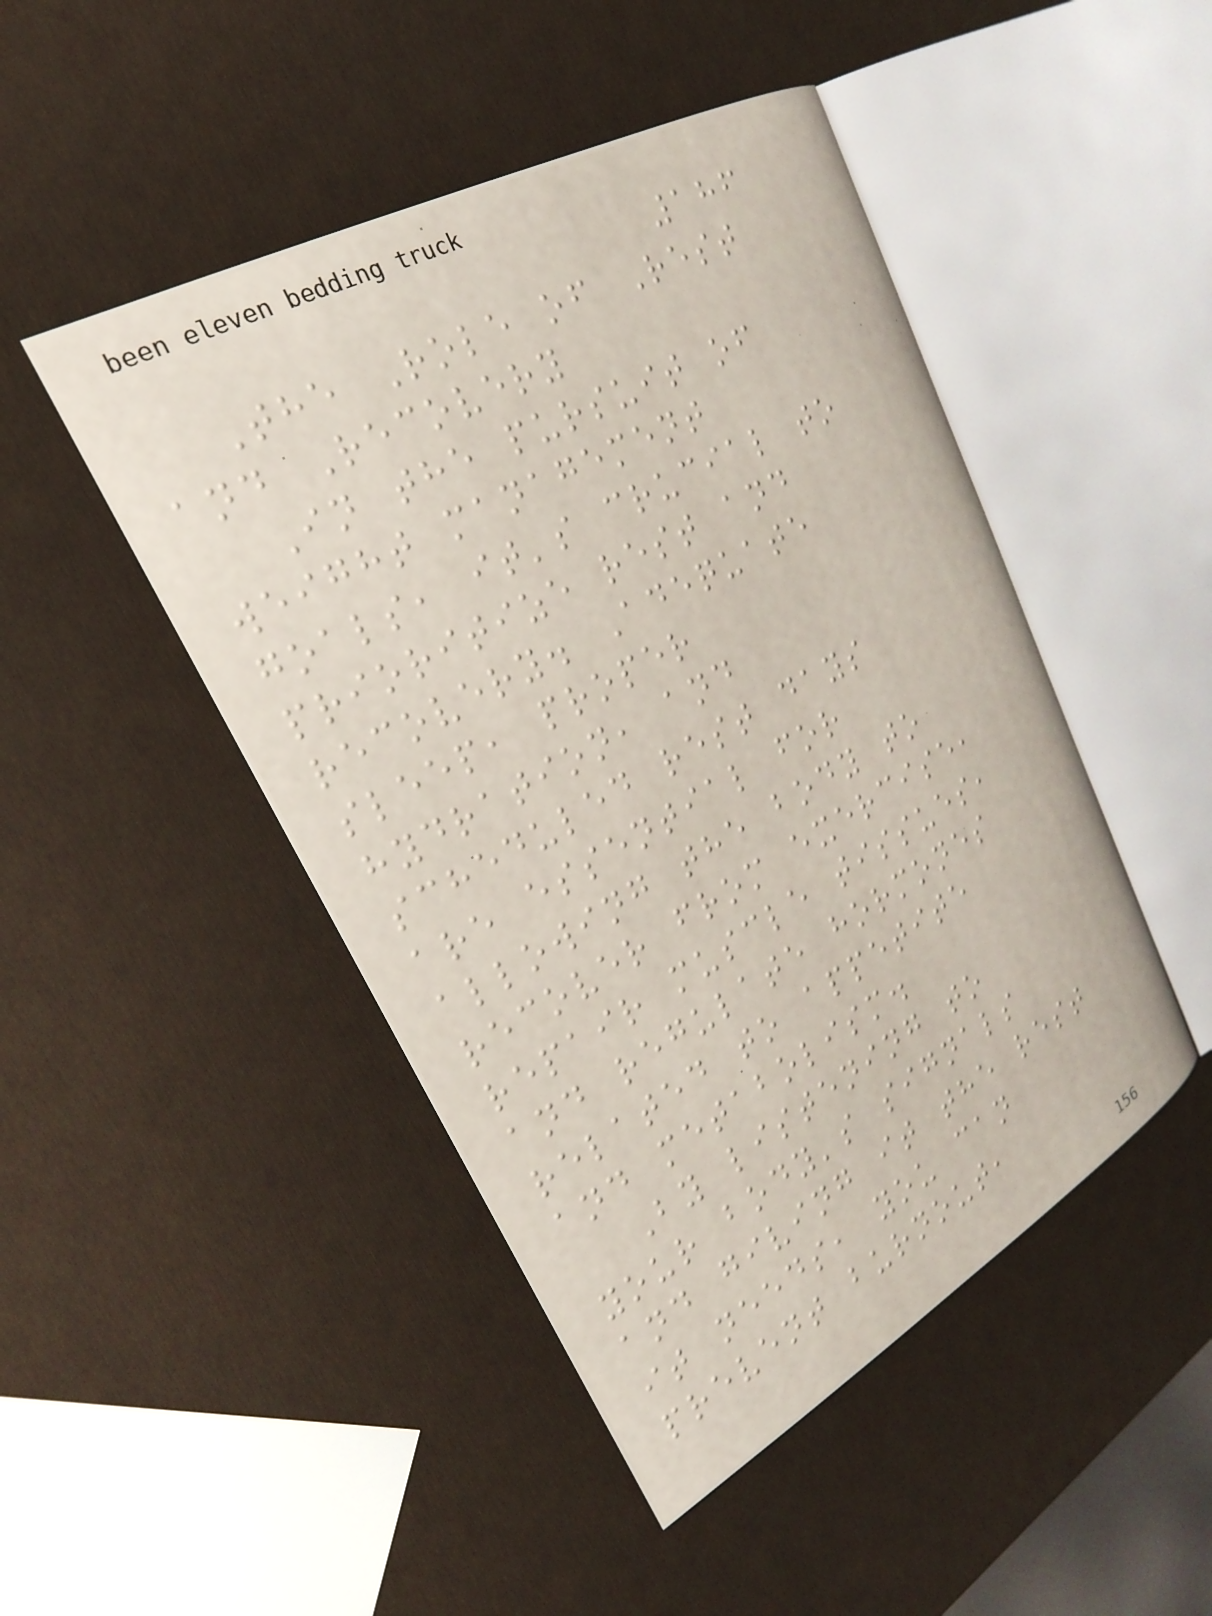186
The Role of Rest
and Recovery
In the pursuit of
weight management
goals, it's crucial to
prioritize rest and
recovery. Adequate
sleep, proper
hydration, and
scheduled rest days
are essential for
allowing the body to
recover from exercise,
repair muscle tissues,
and regulate hormones
related to appetite
and metabolism.
By listening to
your body's signals
and giving it the rest
it needs, you can
prevent burnout,
